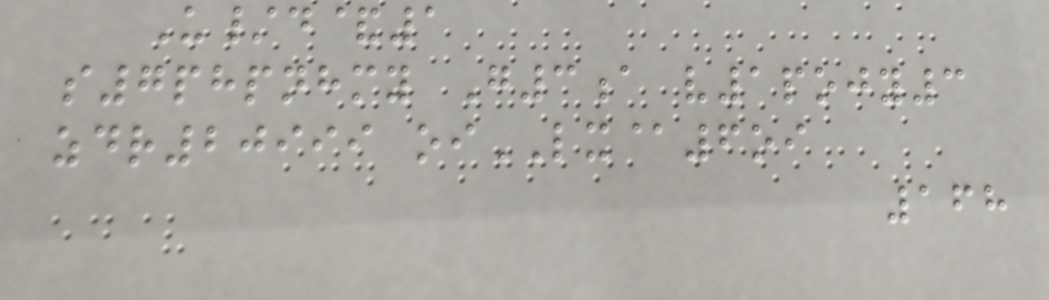U/d&1
s7phpnhmy G3a v1pojy3
zdr20999 oiLX@6oi
168
